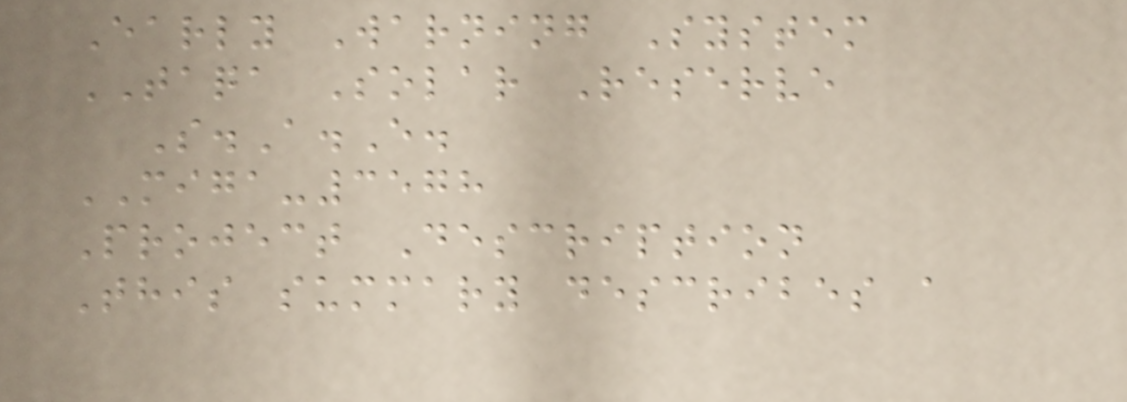Early Warning System
TAQA Solar Reserve
S.A.E.
MIGA-3578
Project Description
This summary describes a
